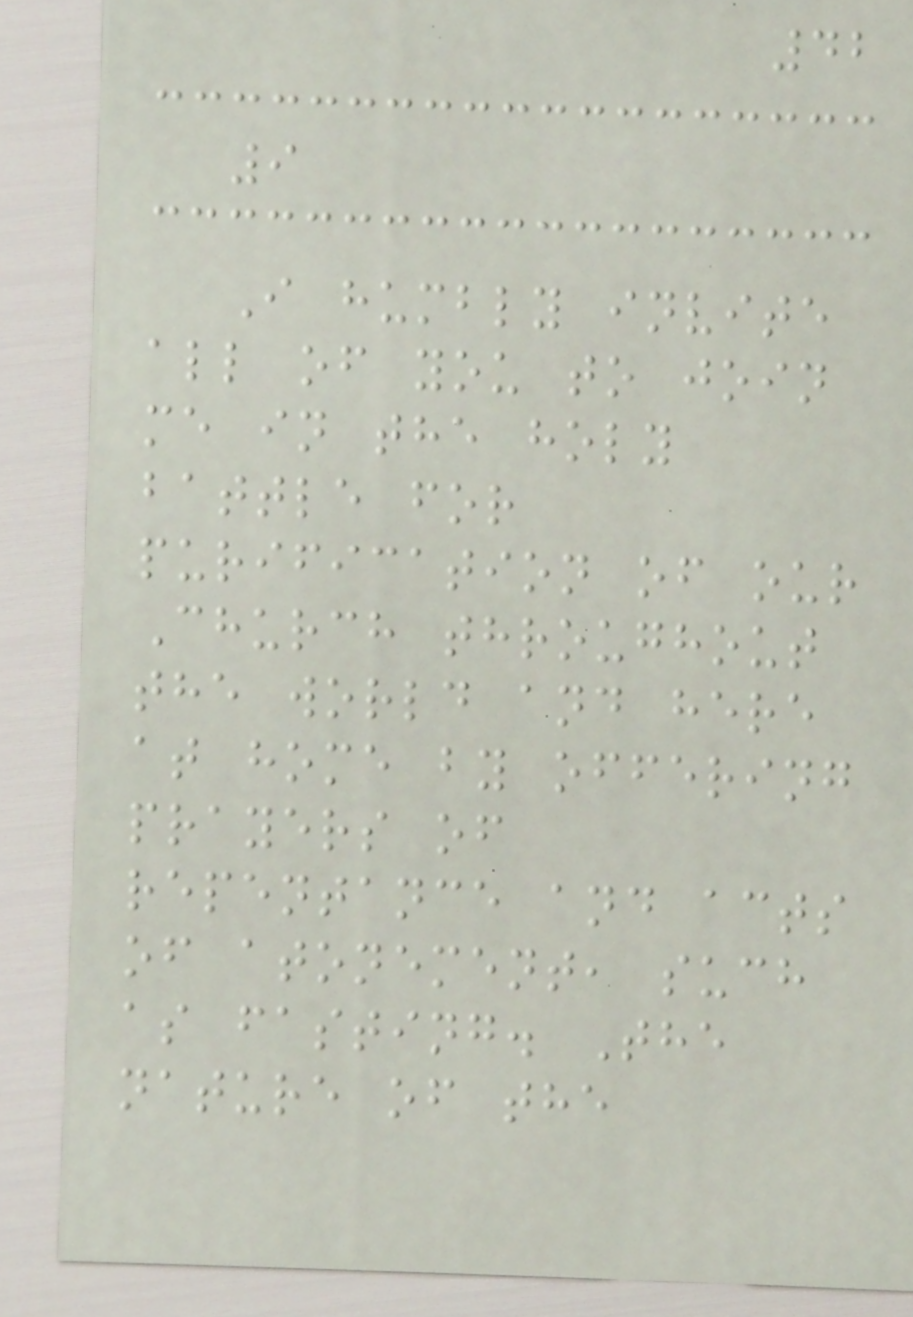42
9
I humbly invite
all of you to join
me in the holy
battle for
purification of our
Church throughout
the world and here
at home by offering
prayers of
repentance and acts
of atonement, such
as fasting. The
nature of the
